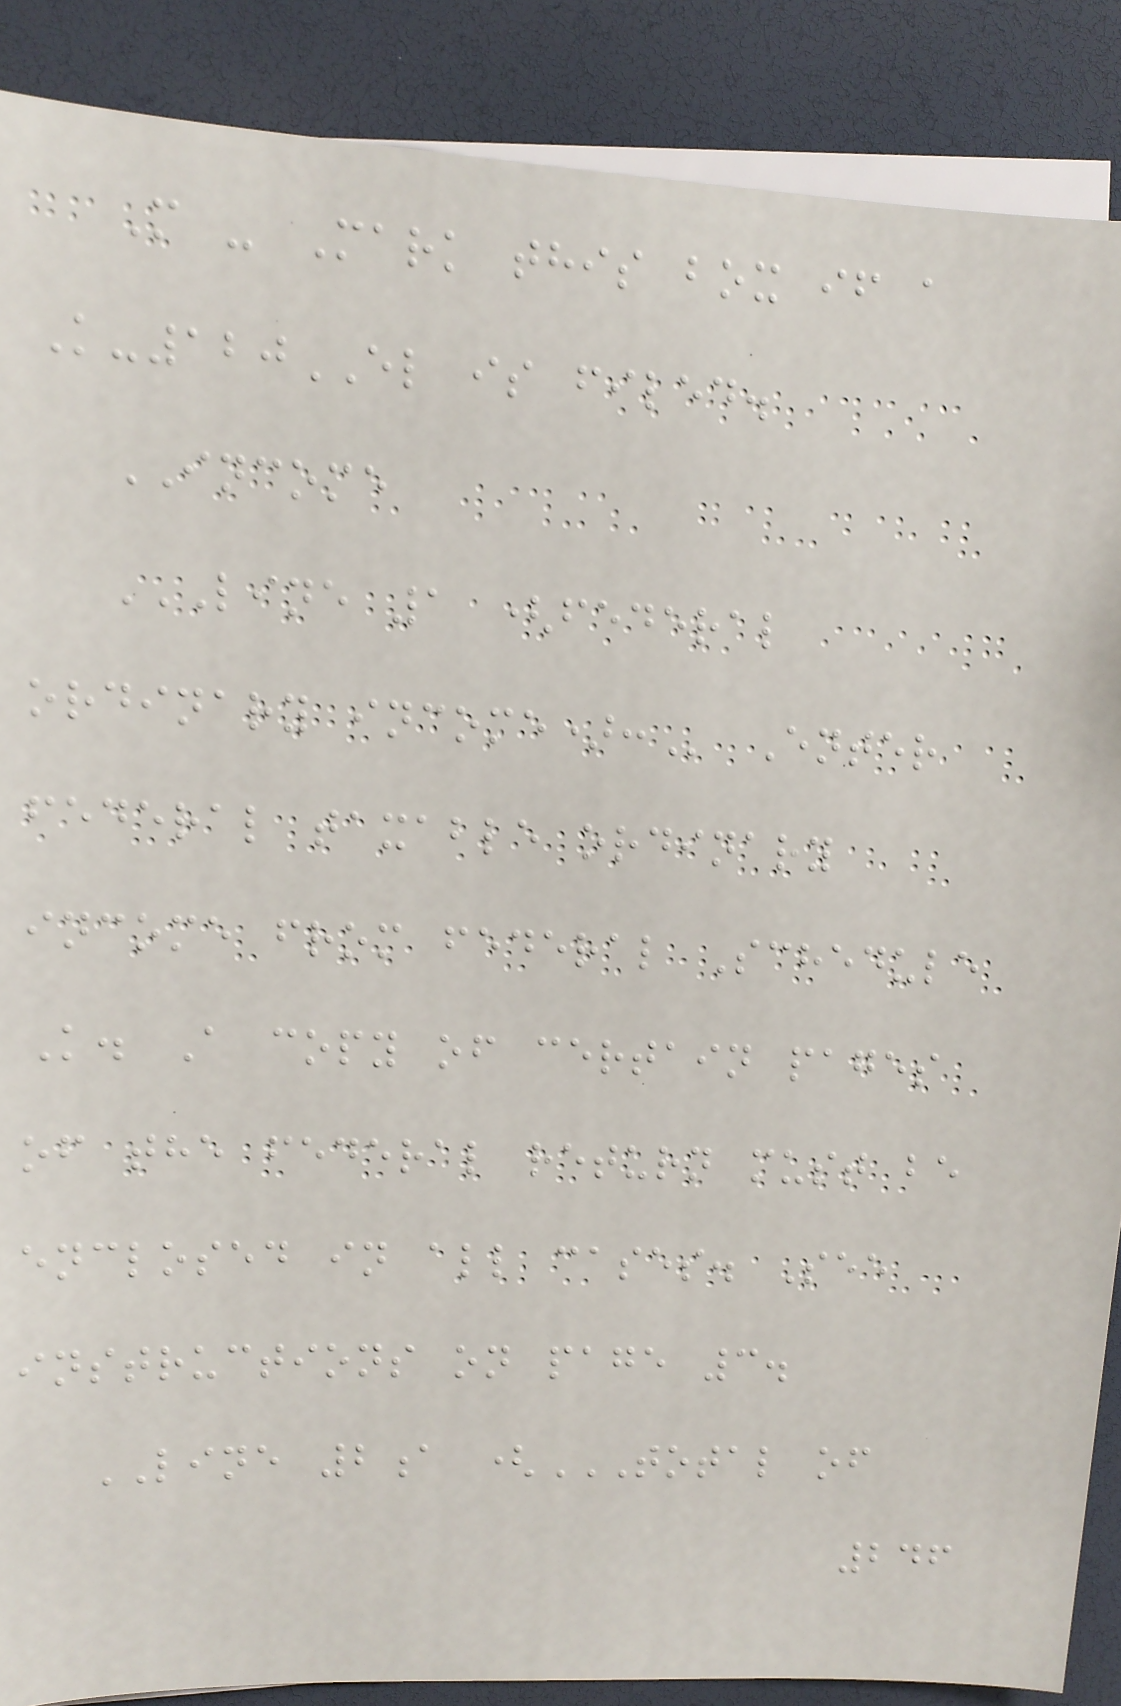M - Mark this box if a
K-120EL is filed.
INCOME
LINE 1 (FEDERAL
ORDINARY INCOME): Enter
federal taxable ordinary
income from federal Schedule
K. A copy of certain pages
of the federal return must be
enclosed in all cases. See
instructions on page 3.
LINE 2a (TOTAL OF
246
